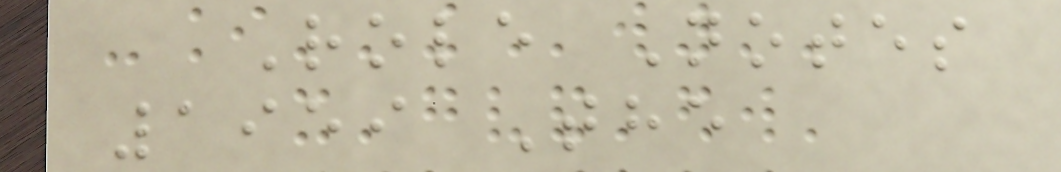Role Notes
1959 The
